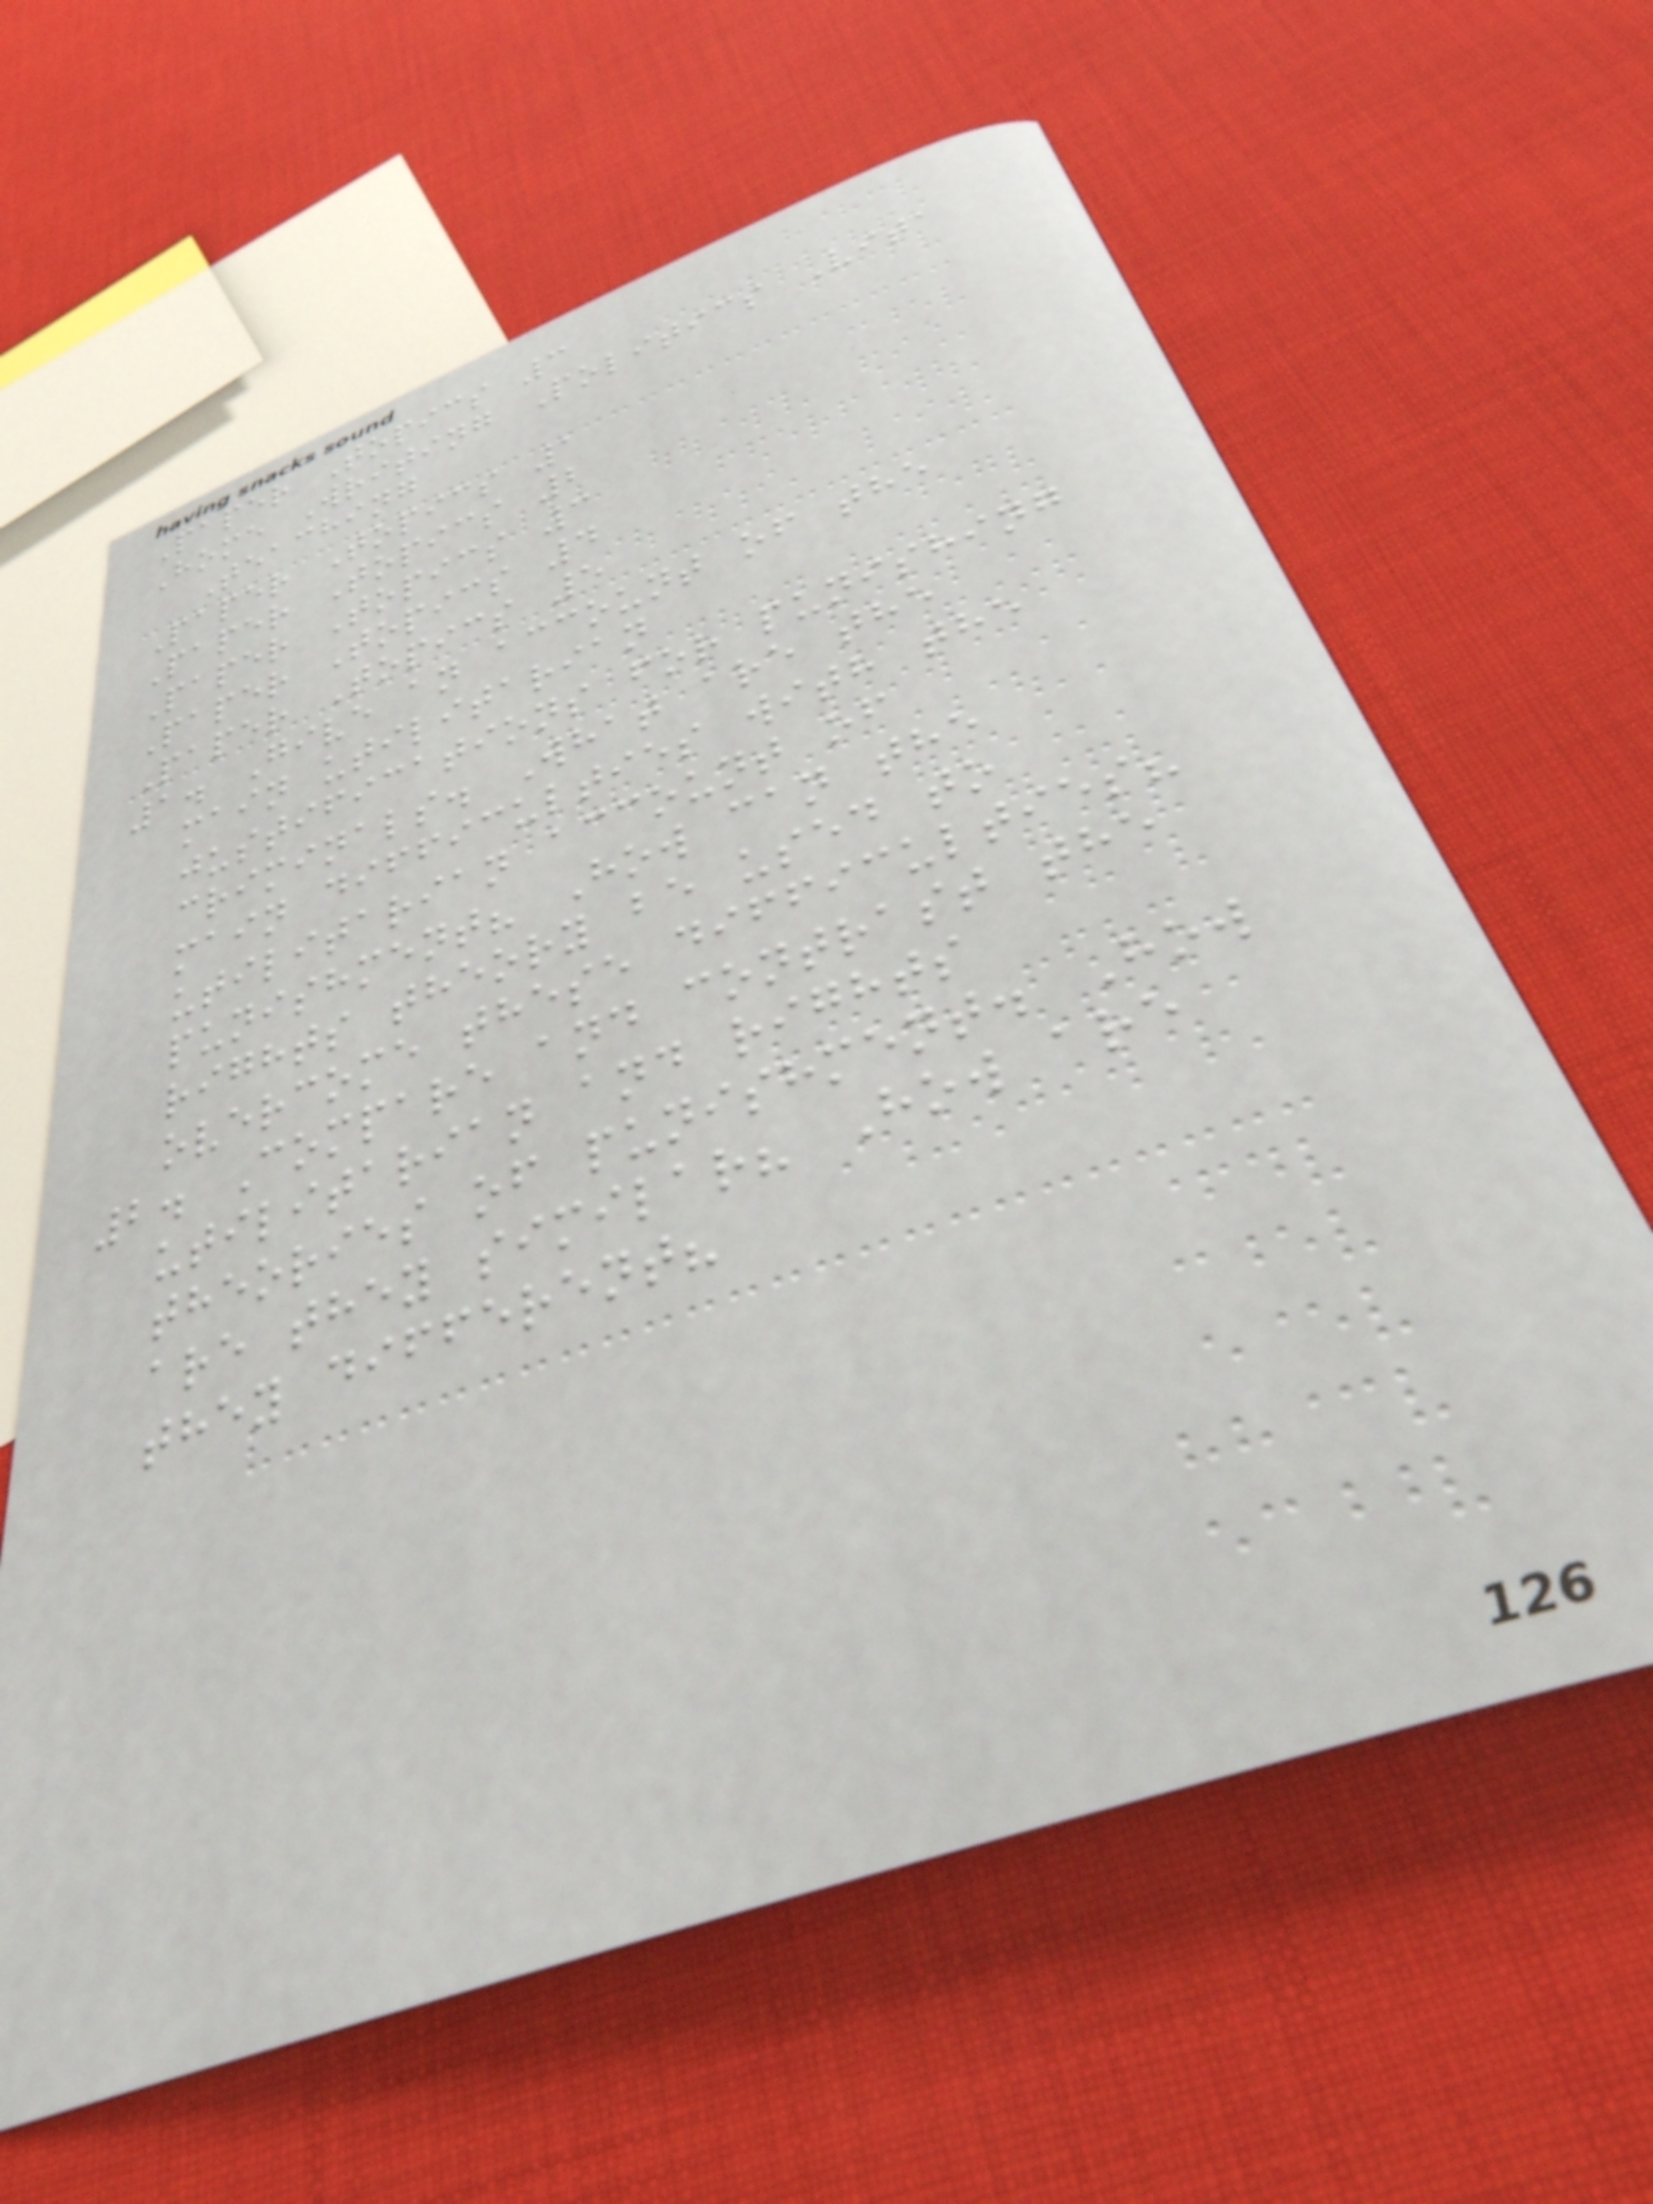Paper Topics 3
Home Writing Politics Vita
Teaching
Paper Topics 1
Paper Topics 2
Paper Topics 3
Paper Topics 4
Paper Topics 5
1. Give an account of the
main utilitarian
justifications for punishing
criminals. What are the
main difficulties with the
utilitarian account of
punishment? How can the
rights theory be used to
overcome these difficulties?
2. Compare and contrast the
utilitarian and rights
theories of punishment. How
are they similar? How are
they different?
